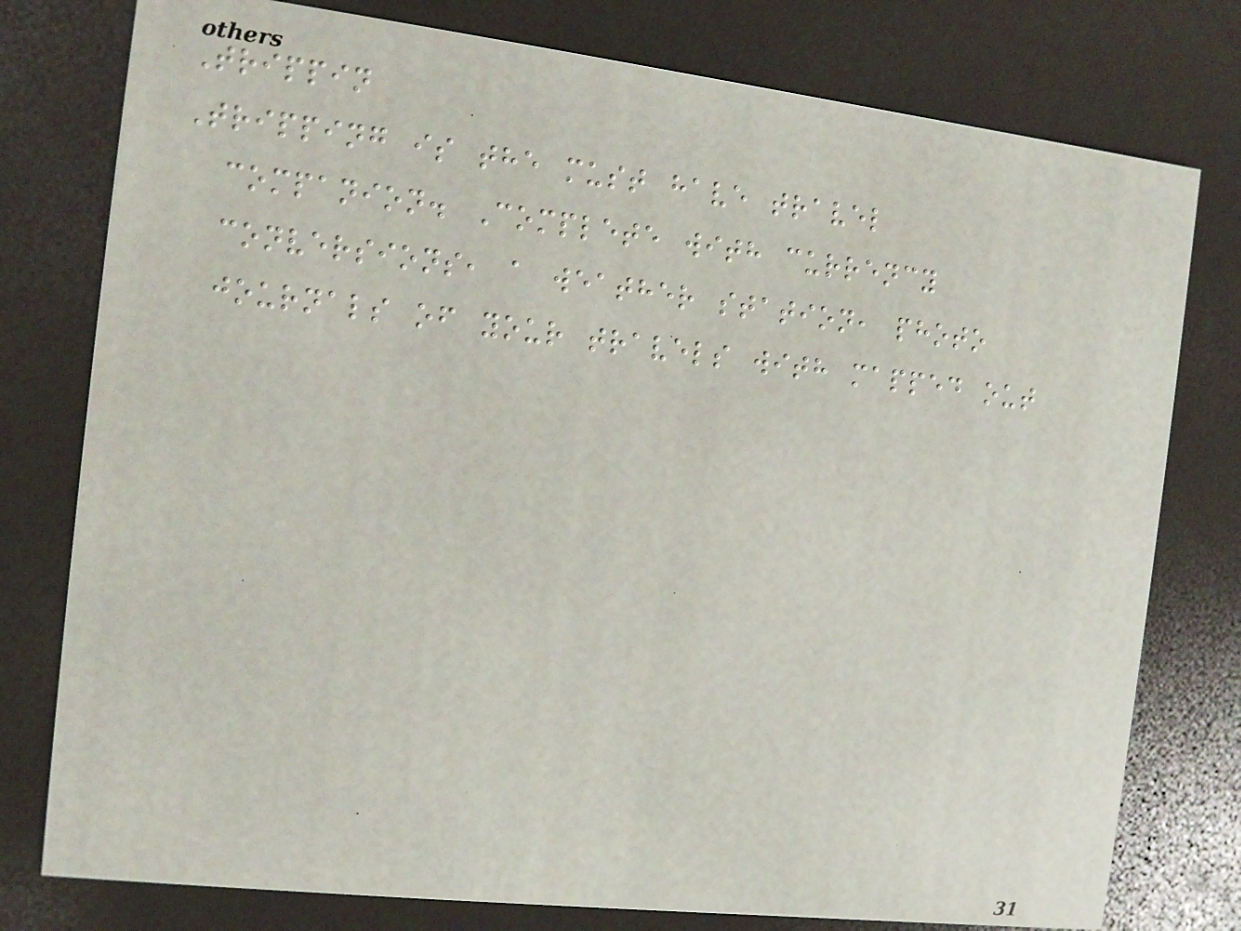Trippin
Tripping is the must have travel
companion. Complete with currency
conversions, a weather station, photo
journals of your travels with mapped out
